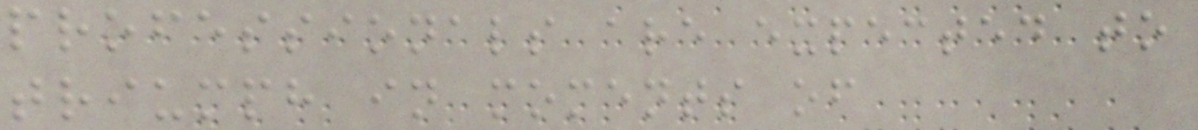professionals are expected to
triumph in moments of
